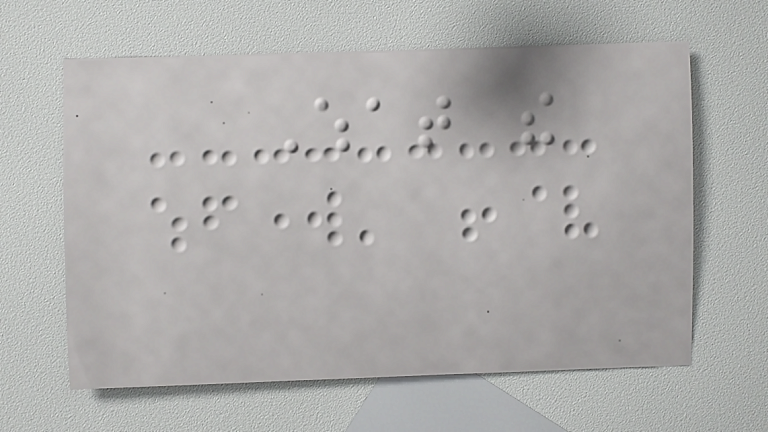What the
